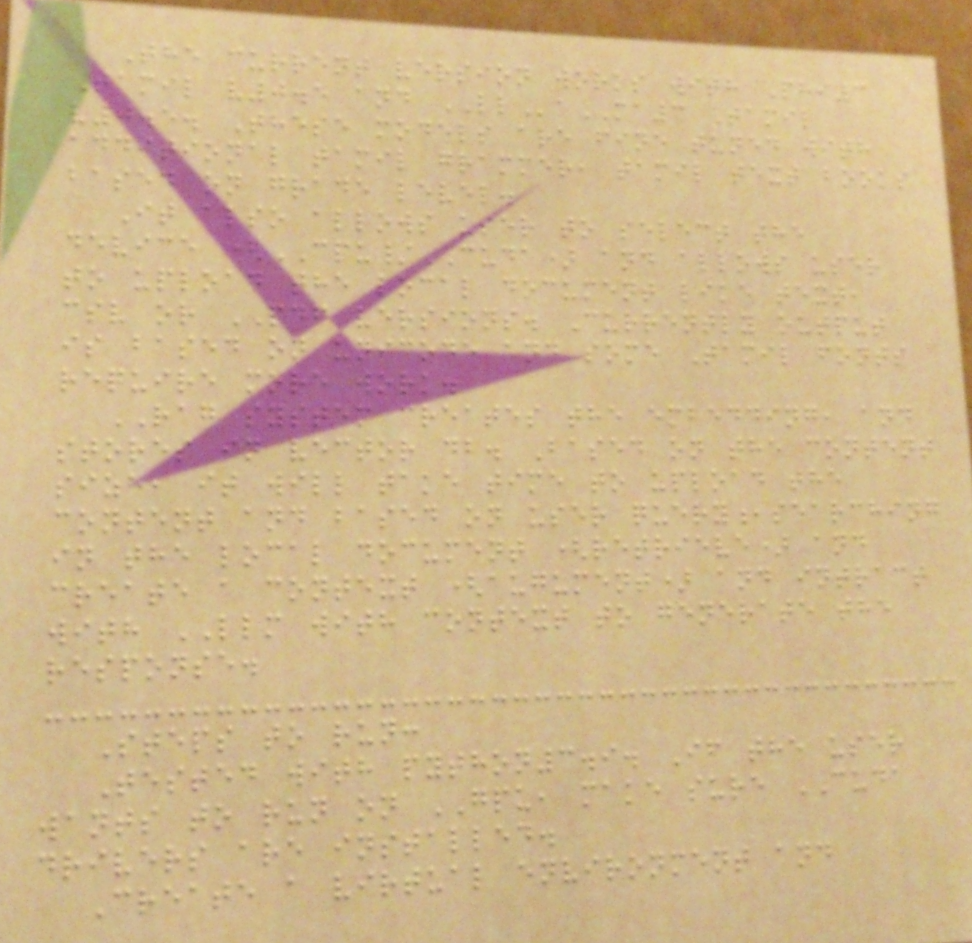The current version works with Phi3
Tamil v0.5 and LLaMA3 Tamil
v0.5. These models are fine tuned with
additional tamil grammer, tamil text books
based on grade level.
It also allows user to select the
device (CPU/CUDA) and allows user
to upload the local document like text,
csv or PDF versions. Currently output
is based on unicode and some Tamil fonts
require more work.
RAG system creates the embedding, and
stores in vector db. Based on the content
size, it will take time to upload the
content and based on user query,searching
in the local document (retrieve) and
create a context (augument) and intract
with LLM with context to generate the
response.
Steps to run:
Tested with python3.9. If the user
wants to run on GPU, make sure CUDA
drivers are installed.
Create a virtual environment and
